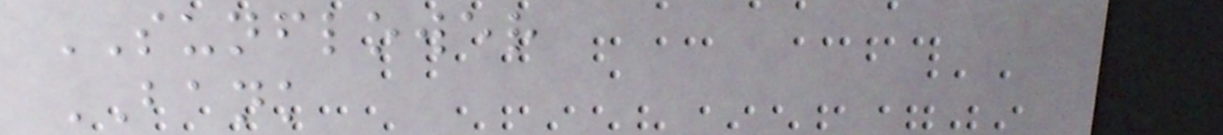SUNFLOWER
BANK
